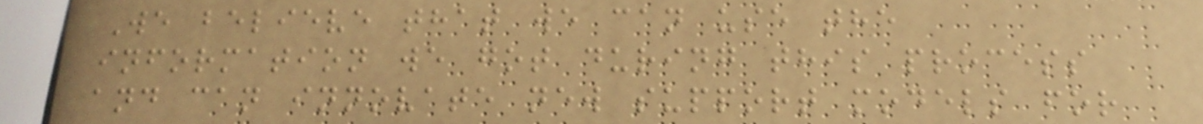We believe that we can use the
information we got during this process
and can innovate new support models for
